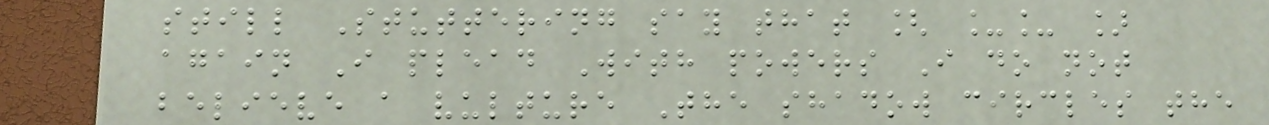still Stuttering say that [ __ ]
again I plead With powers I do not
believe a vulture The shadow circles the
